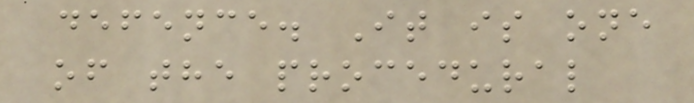defence. It is one
of the procedural
